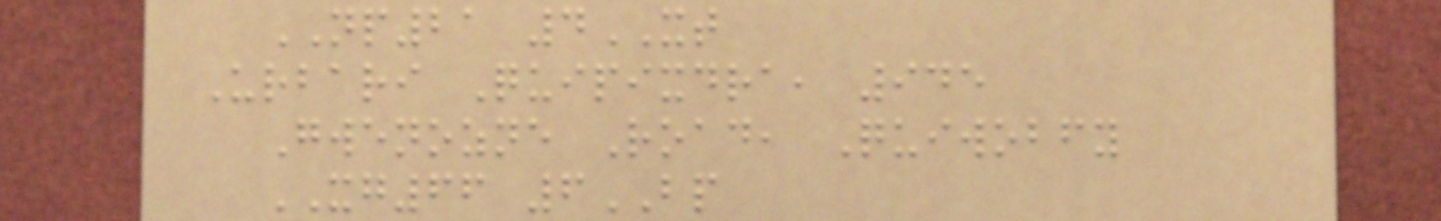NP21 4XT
Urbari Quipixdra, 945
Gwenozne Road, Quiwobfy
XG66 6BP
